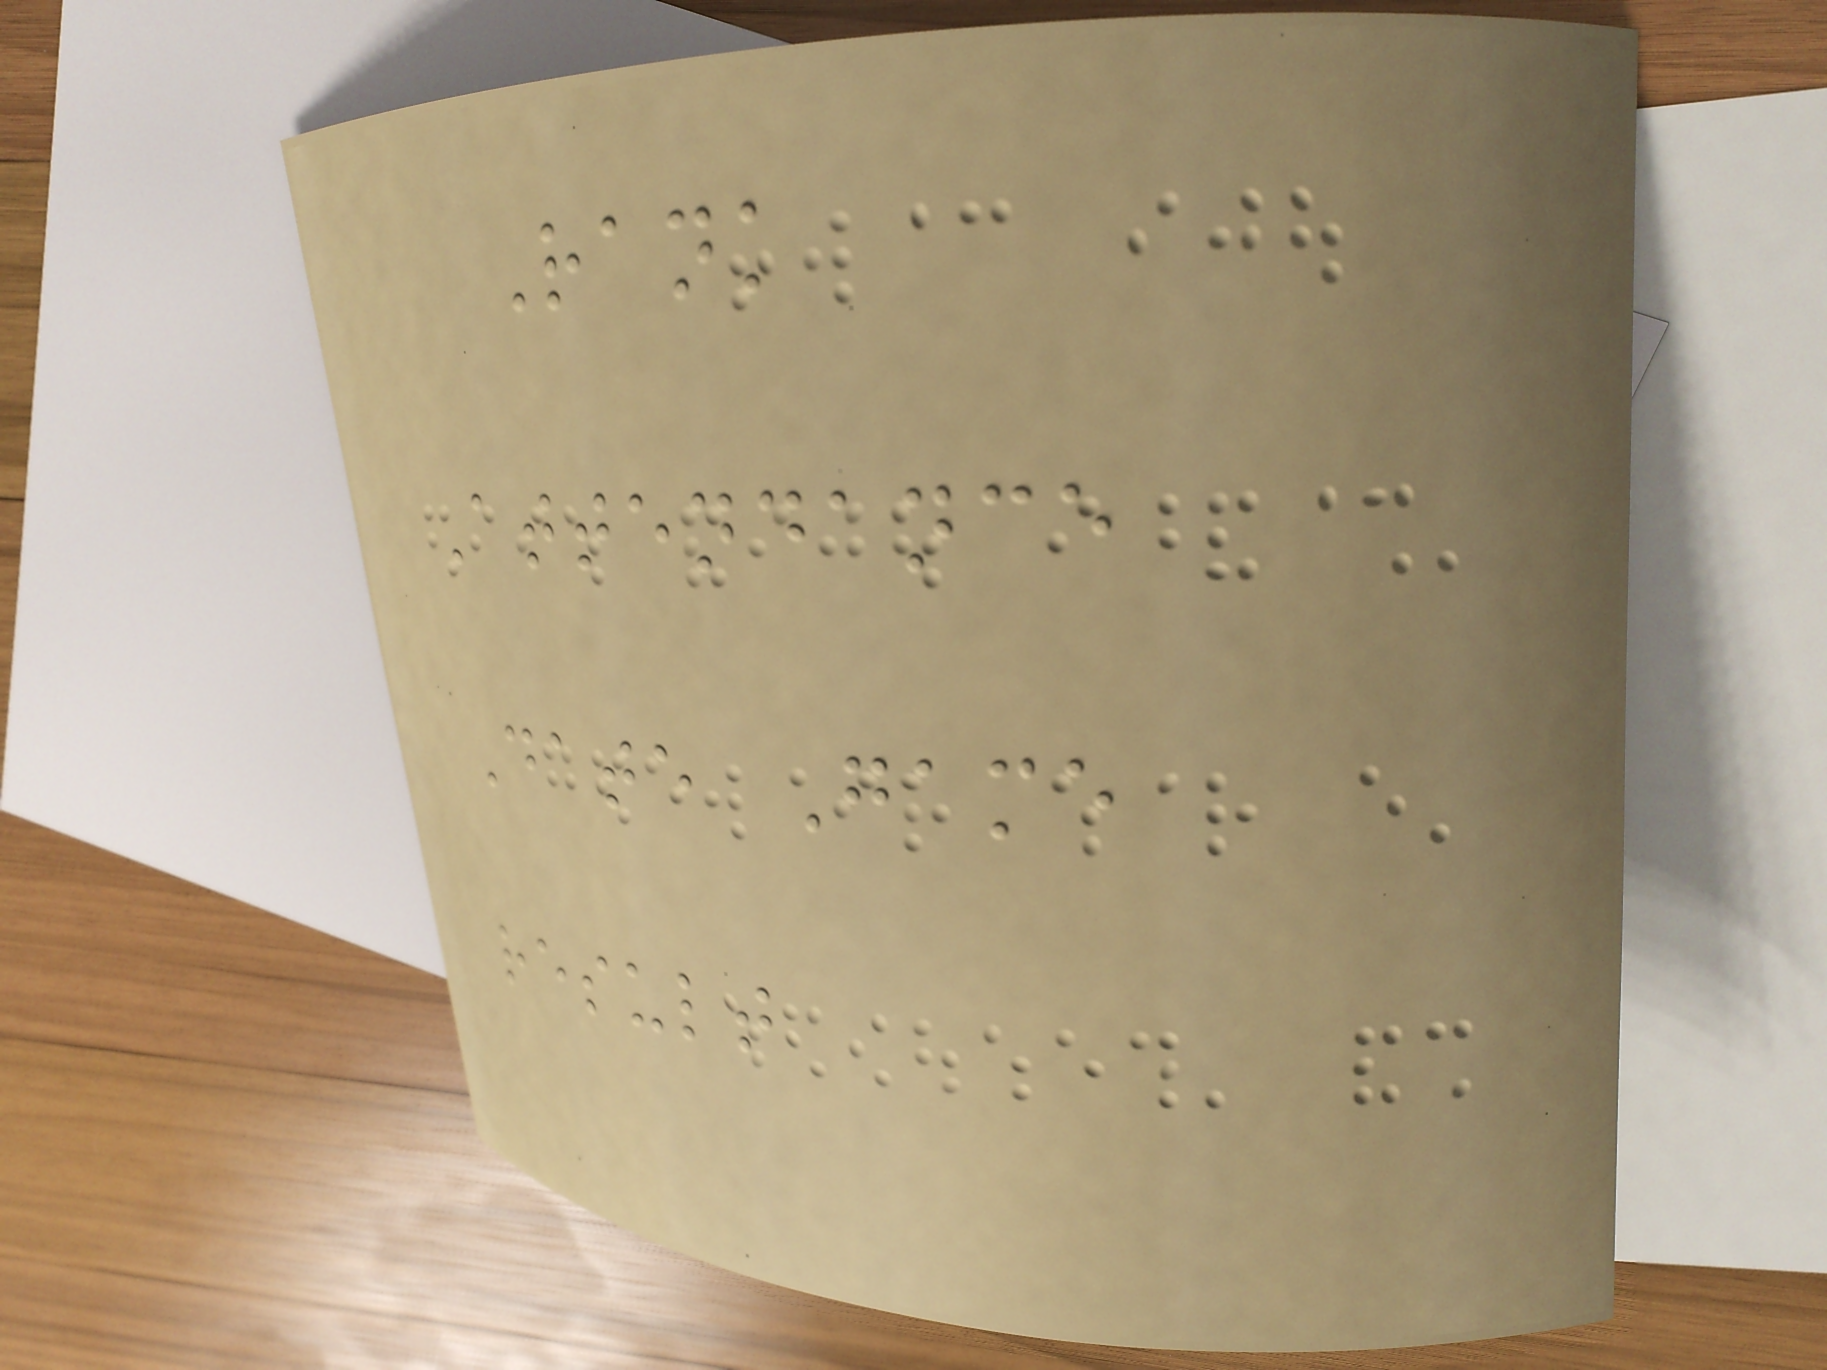Rank
Attendance
Date Game
result
